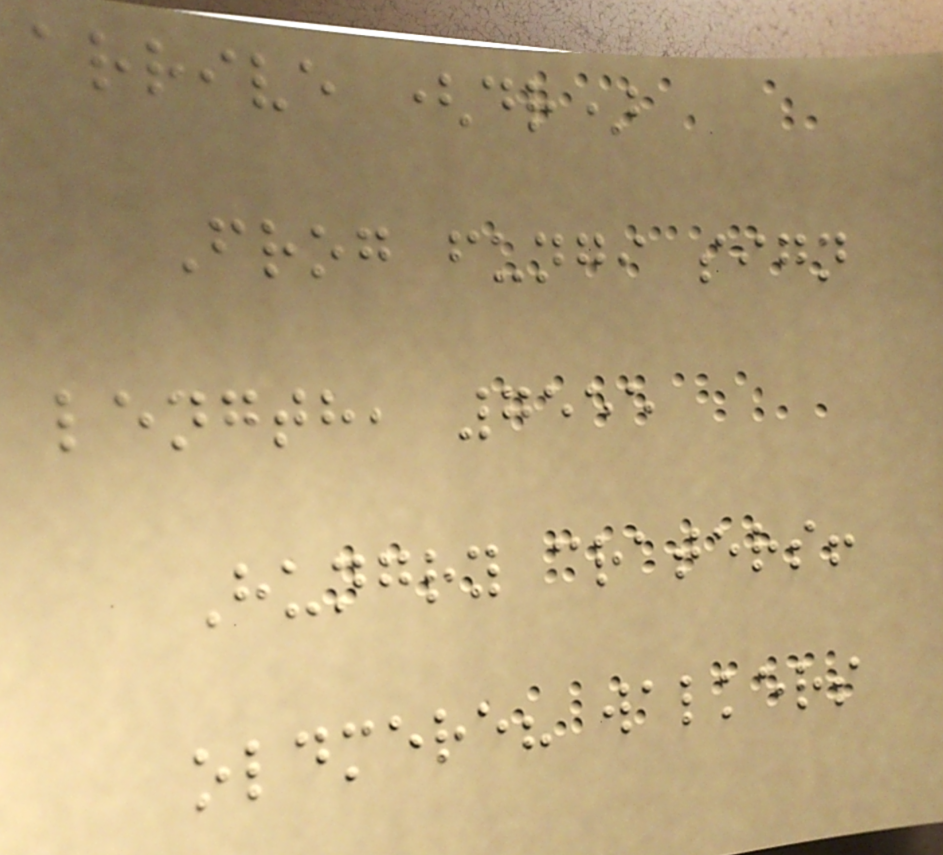arrive (dr)
Frog fungi sign
length, 7555
Hungry craters!
oldmere? walkers
